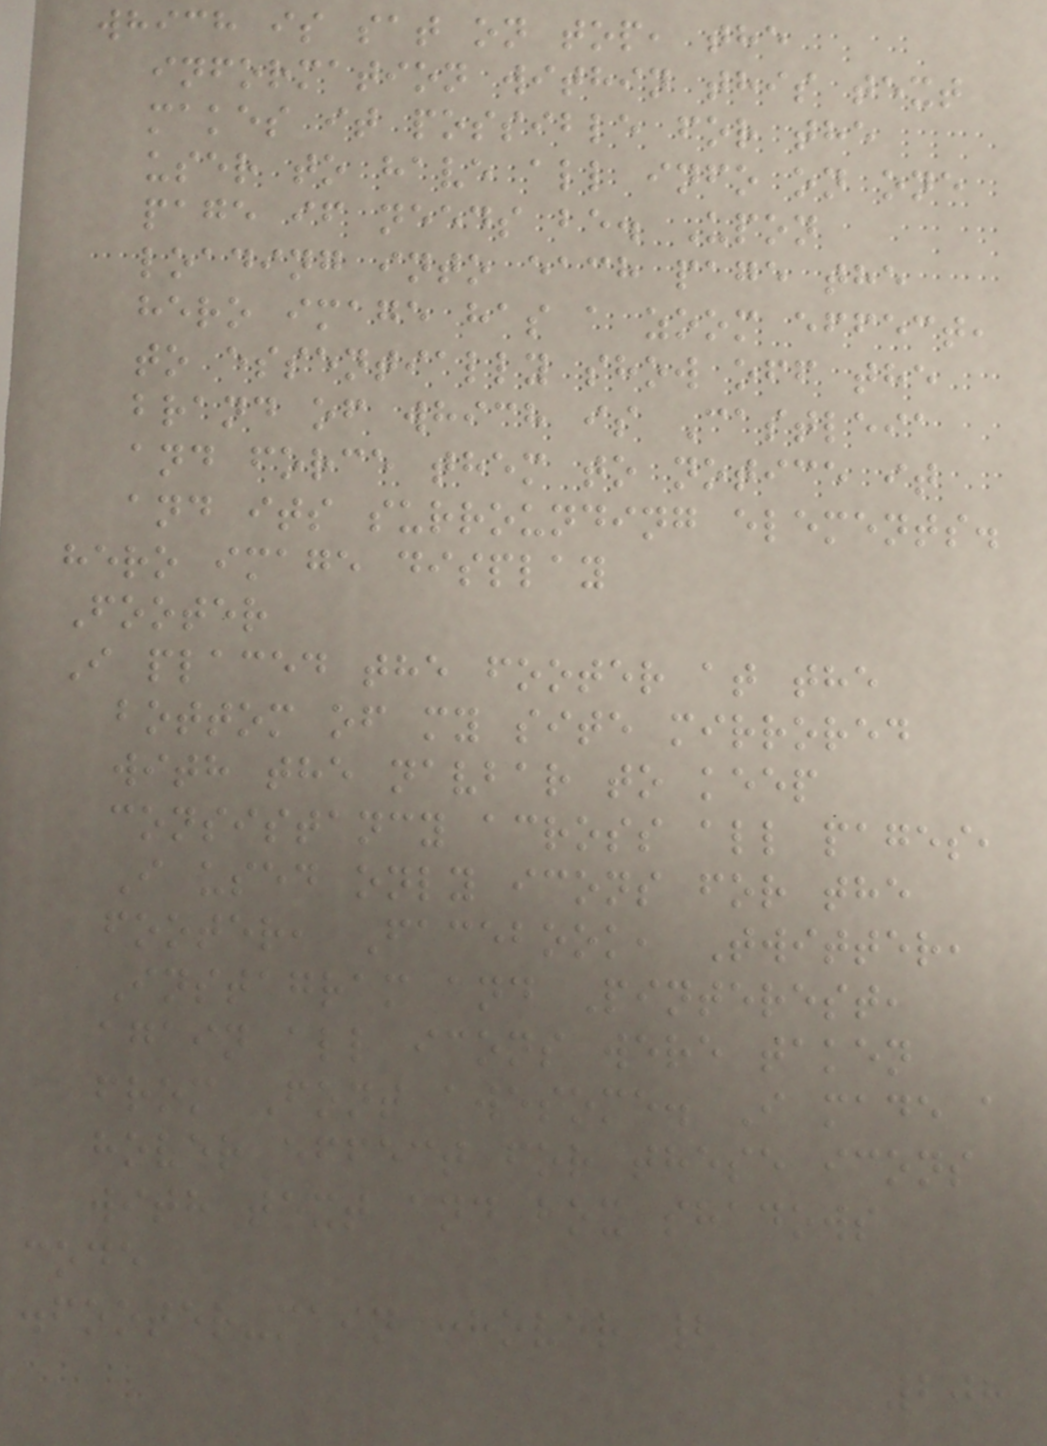which is sat on top, the
information within this text
makes it possible for the
user to have all info on one
page if needs be. Upon
loading into each page the
hero image has a zoom effect,
to essentially show off the
brand of which is Castleia
and force them to notice it
and its surrounding elements.
hero image display
Footer
I placed the footer at the
bottom of my site mirrored
with the navbar to keep
consistancy across all pages,
I used only icons for the
footer, Facebook, Twitter,
Instagram and Pinterest,
again all icons were taken
from Font awesome. I made a
hover effect for these icons
with text and box shadows
code
.footer-main :hover {
208
